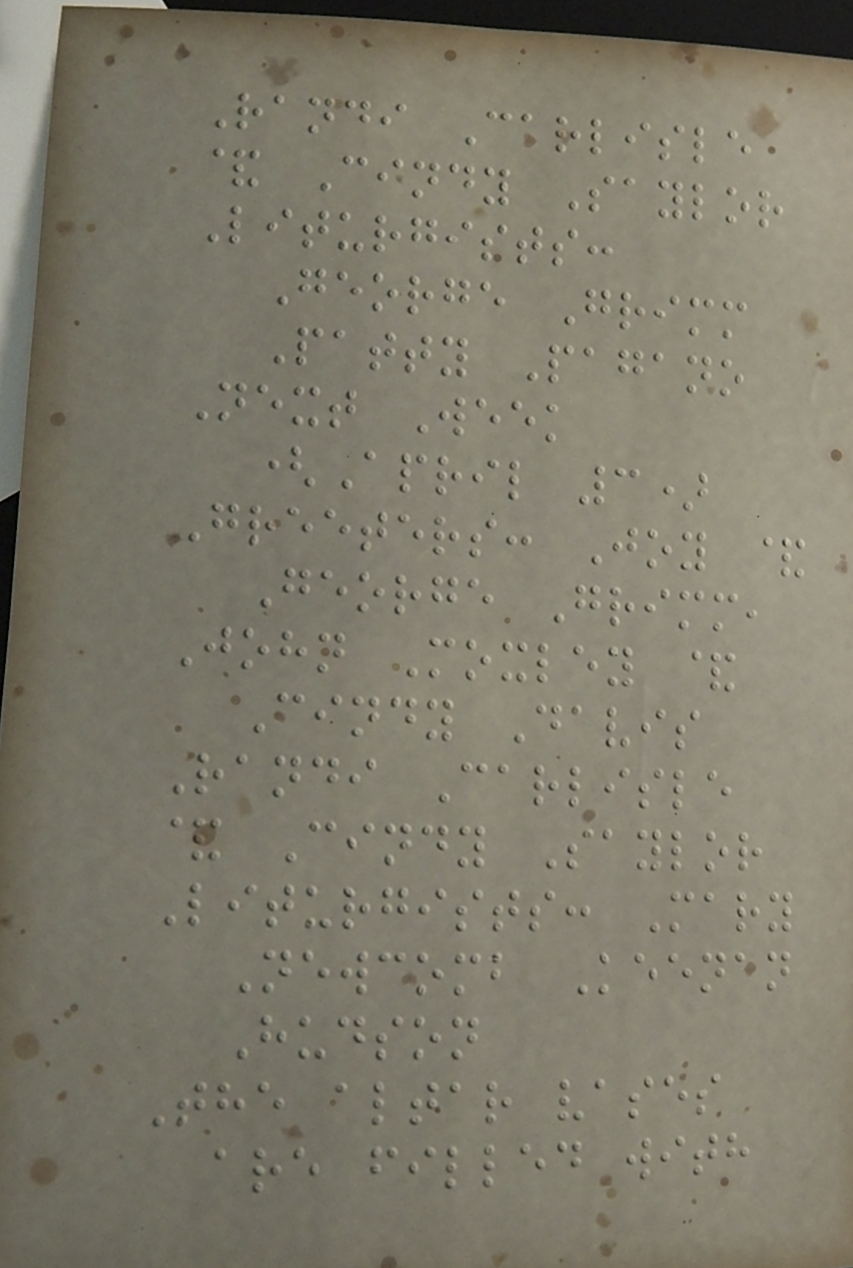Randi Carlisle
& Cindy Saylor
Liturgists:
George Grimm
Patty Pagano
Next Week
(April 3)
Greeters: Joy &
George Grimm,
John Moxley &
Cindy Davis
Randi Carlisle
& Cindy Saylor
Liturgists: Mary
Newcomb Keenan
Hudson
The altar vases
are filled with
